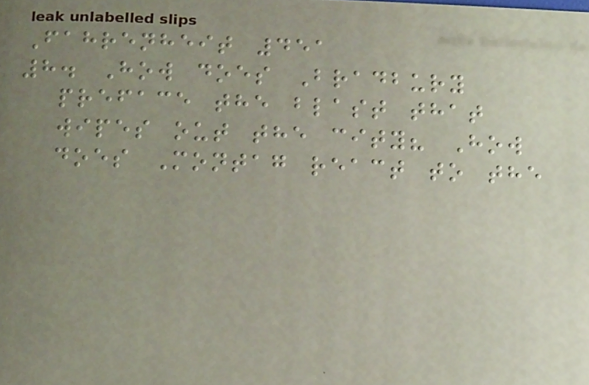Fahrenheit 451
8. How does Bradbury
preface the blast that
wipes out the city? How
does Montag react to the
